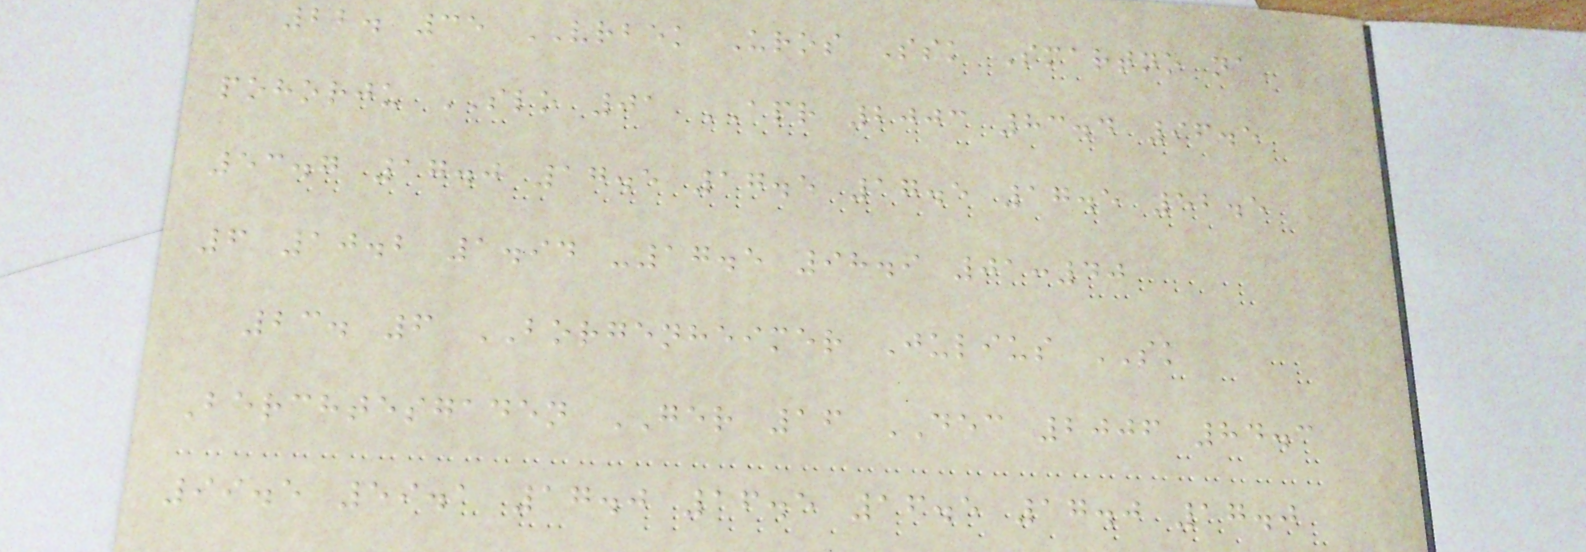22. 35 VRBEK Uros Ssk Smartno na
pohorju SLO 01 APR 2003 83.4 96.5
53.7 17.0 17.5 17.5 17.5 17.5 52.5
6 10.2 1.94 -17.5 98.9 01:40
23. 6 BORGENHEIMER Julius SK
Berchtesgaden GER 16 DEC 2006 84.3
99.5 59.1 17.0 16.5 16.5 17.0 17.0
